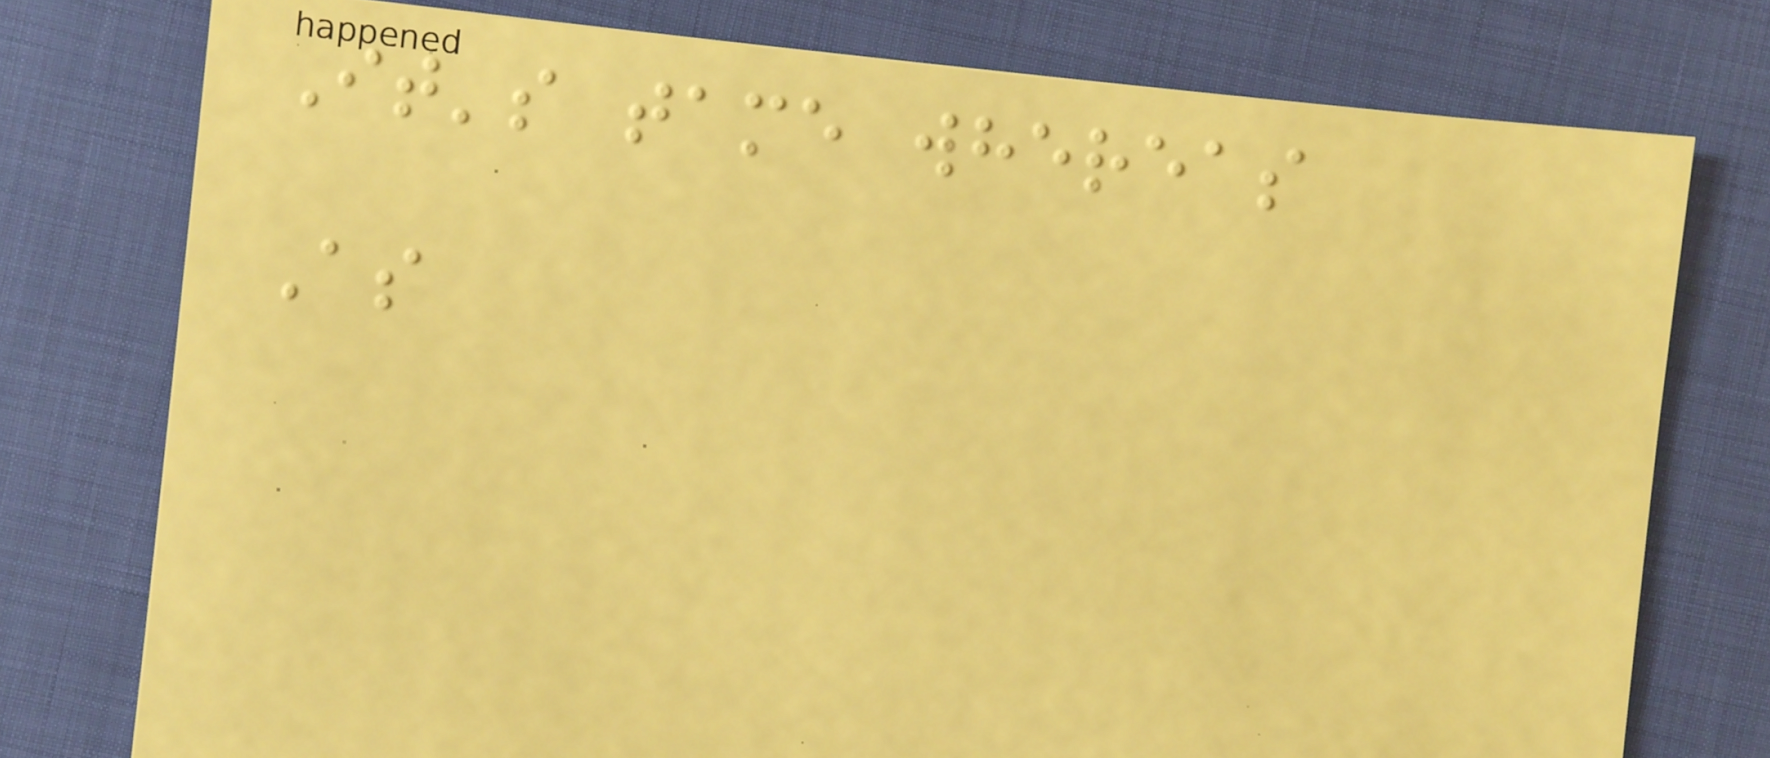It's tame whereas
As
